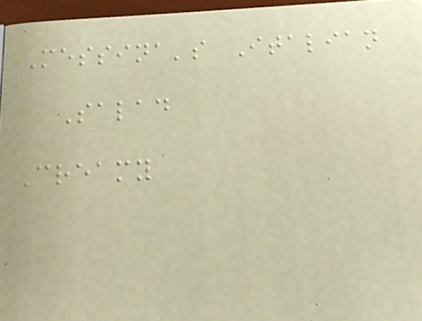Messina's Italian
Salad
Creamy
